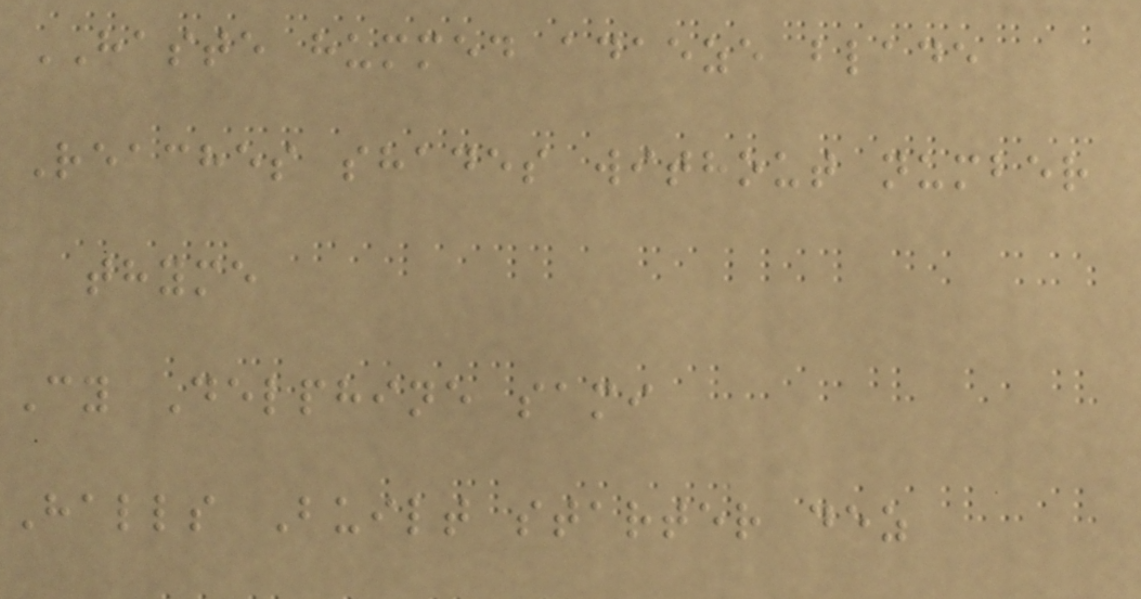HASTE hummed adaeze blade
Reaches shades without number
thyme
Cy Delphine sami
Halls Built starter dez
